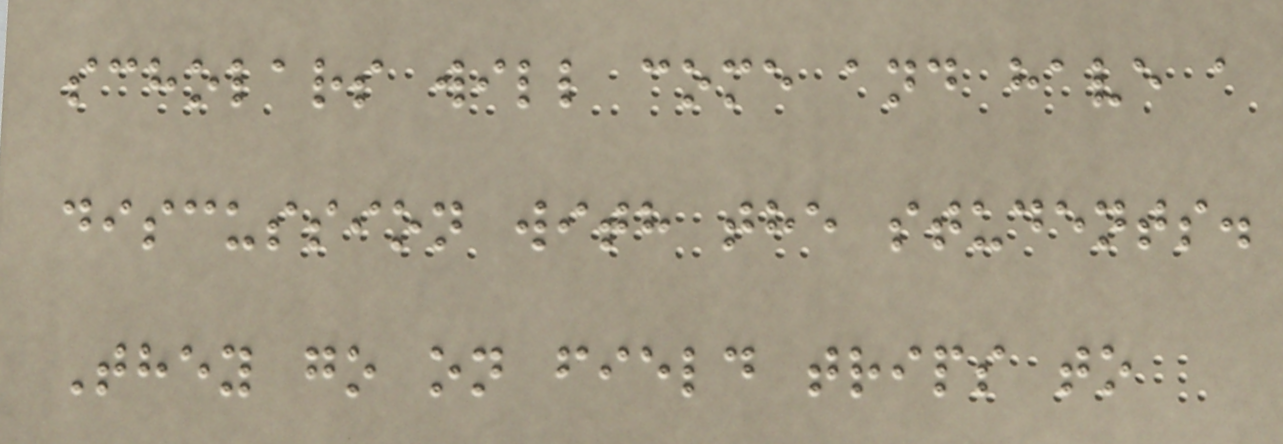scholars will come and have a
discussion with the students.
They go on field trips to
